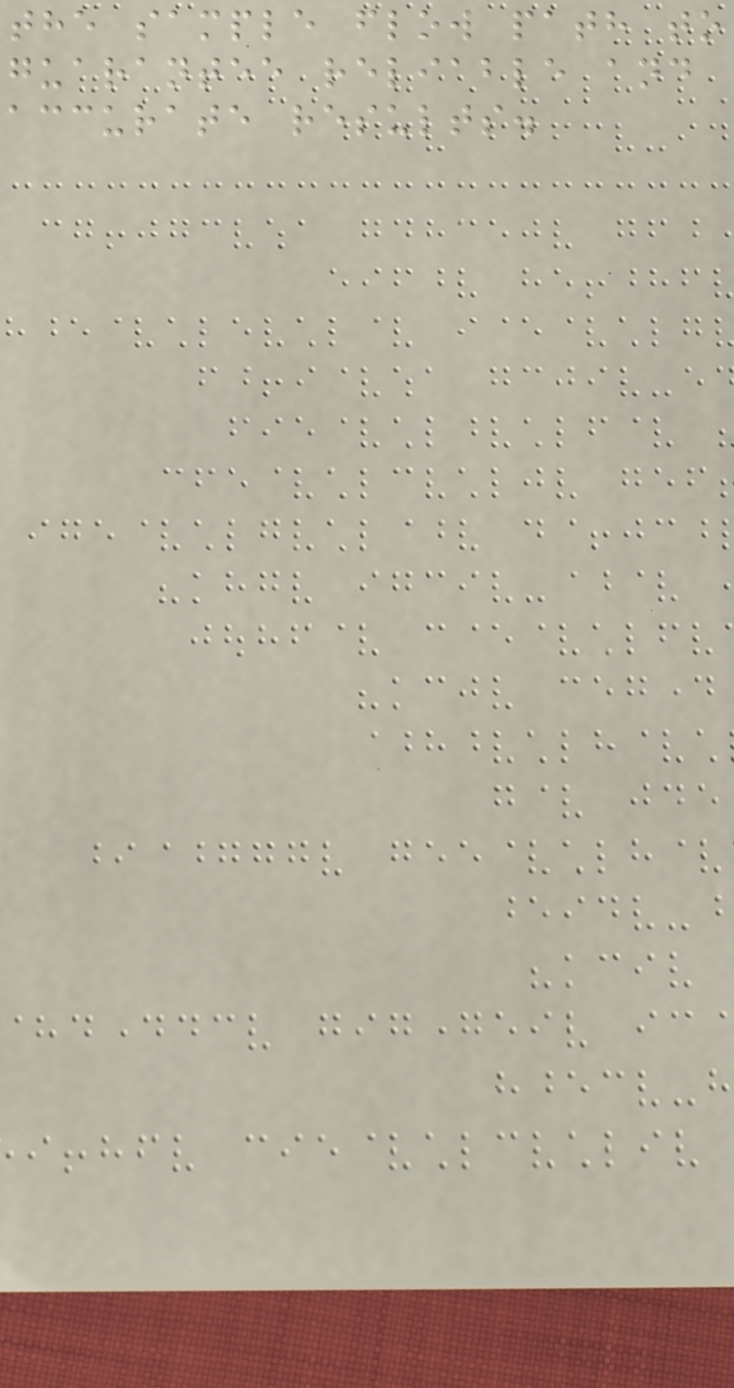the sample flow path to
guarantee reliable and
accurate results.
